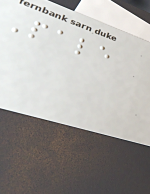Pale
